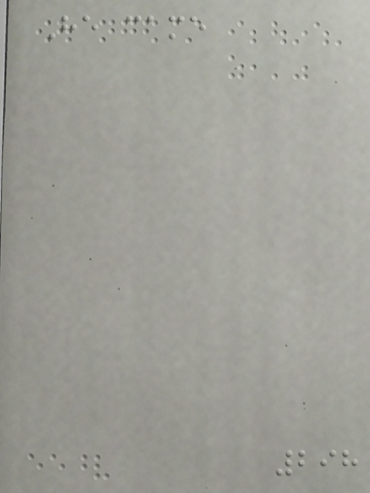He came
298
